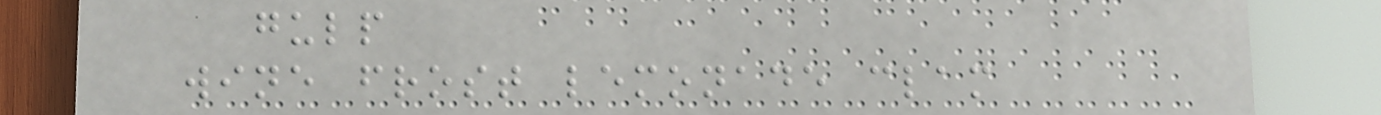gulp
wine frost lemonade clam
